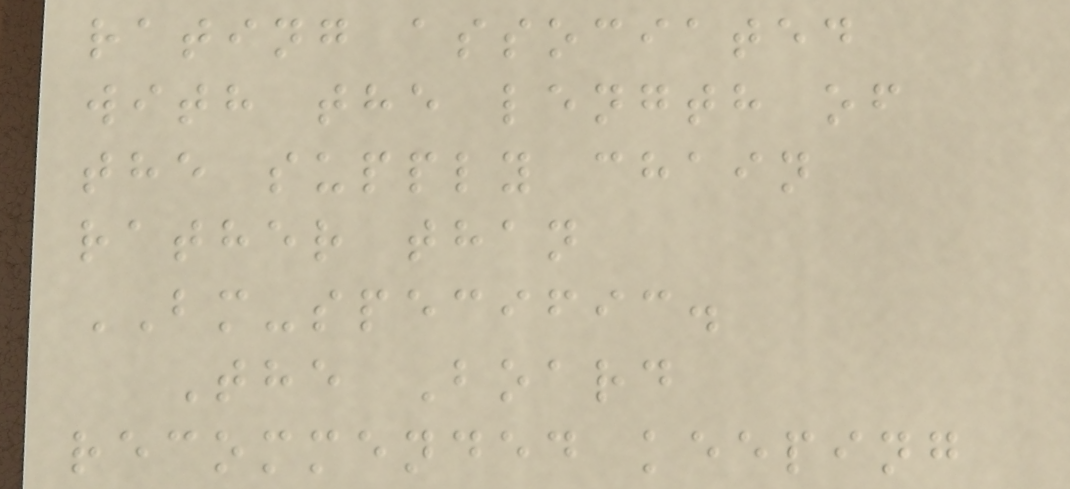rating associated
with the length of
the supply chain
rather than
BM-specific.
The Board
recommended keeping
